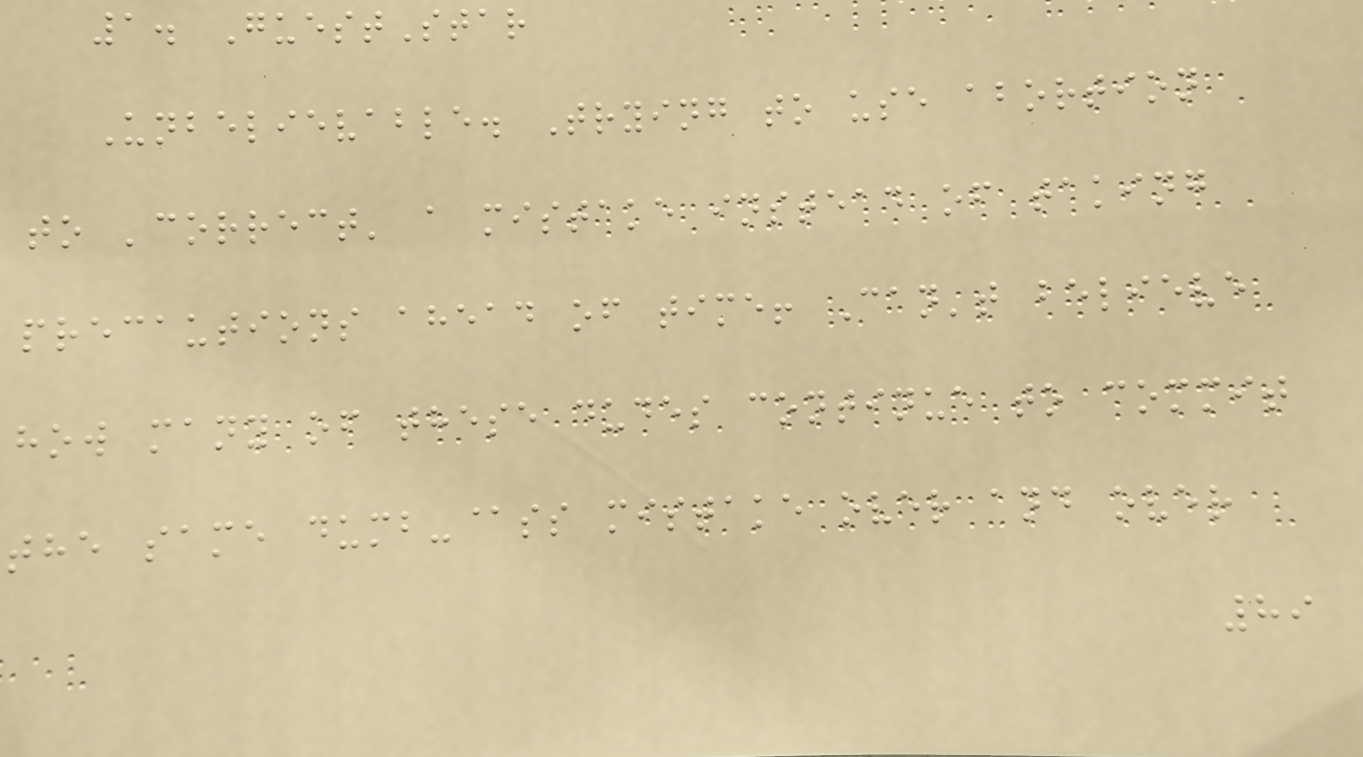1. GuestStar
Unbelievable. Trying to use abortion
to 'correct' a mistake instead of taking
precautions ahead of time! Can't believe
how many of these dudes continue to commit
the same dumb-@ss mistake over and over
89
